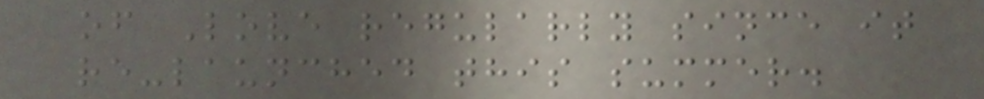of Love regularly since it
re-launched this summer.
